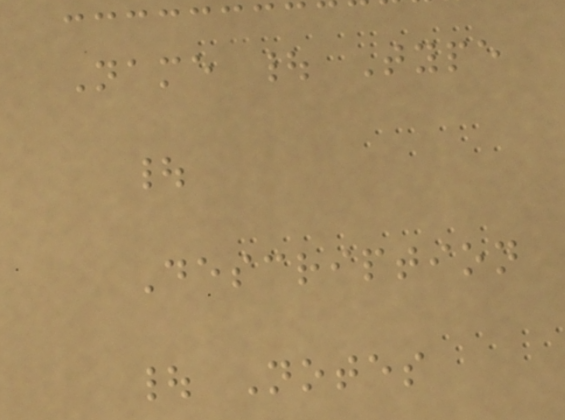Name | Type
|
Description
| Notes
